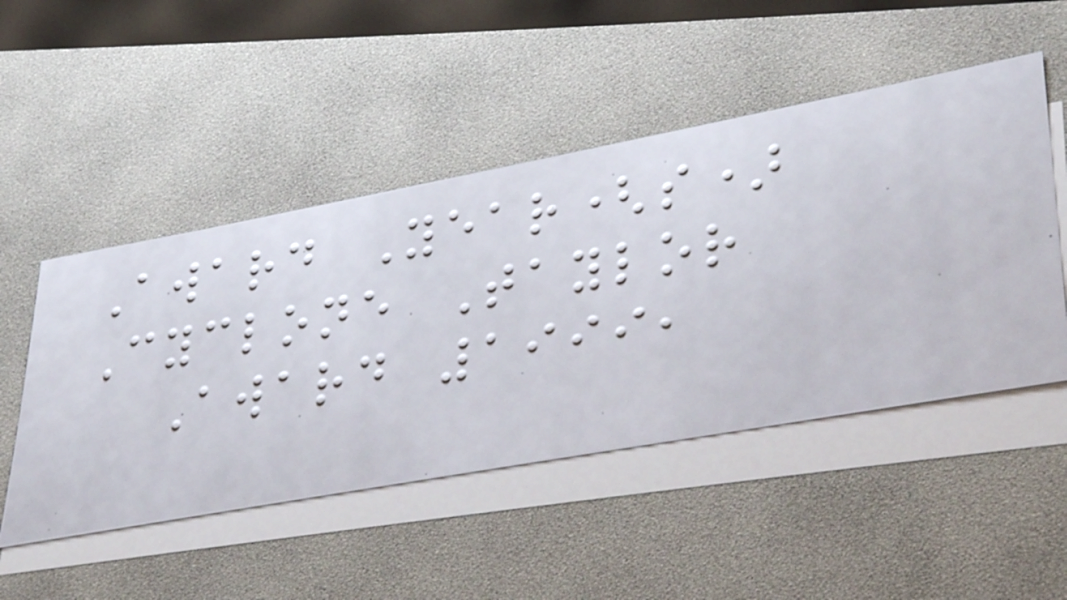Award Year(s)
Cyclone Taylor
Award 1999,
